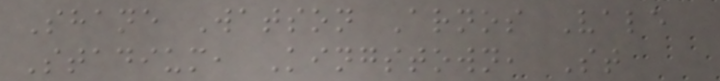Shane Watson Arnos Vale
Stadium, Kingstown, St
